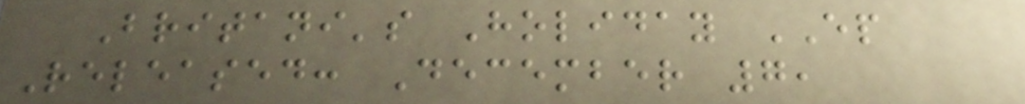Britani's Holiday EP
Released: December 7,
